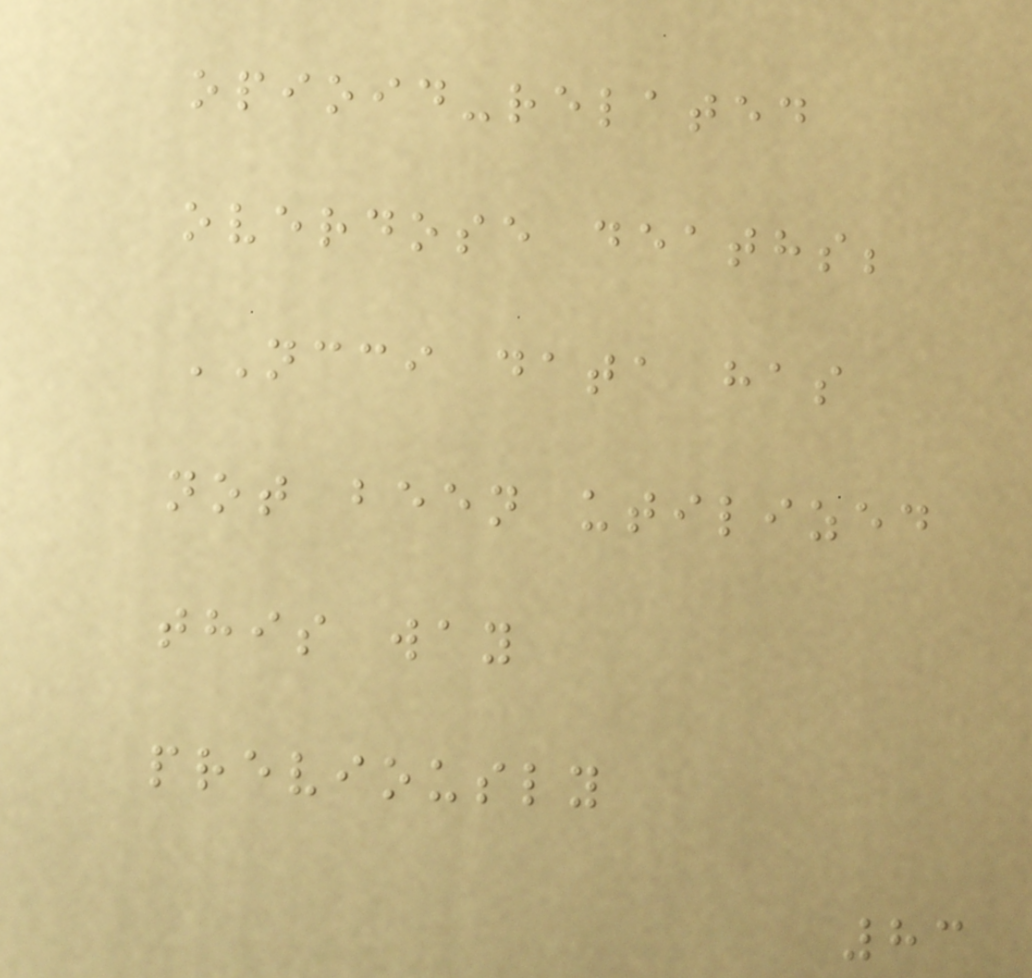opioid-related
overdose deaths;
NCCI data has
not been utilized
this way
previously
83
